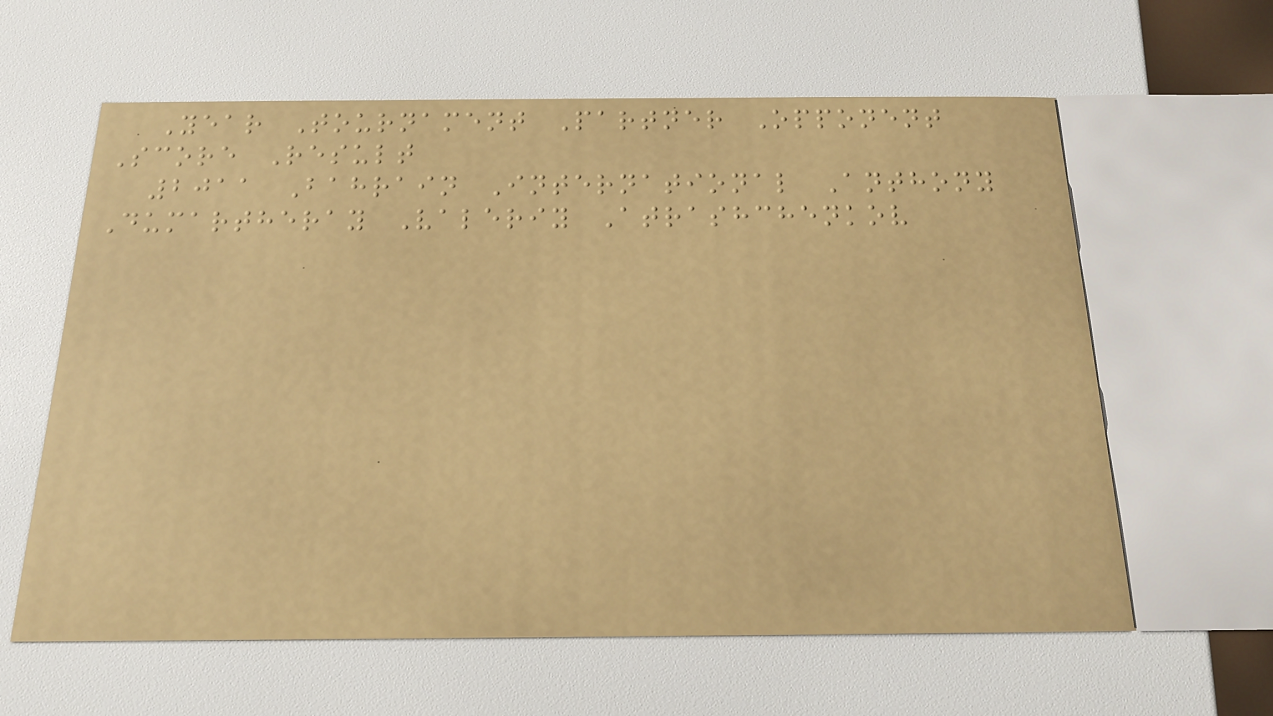Year Tournament Partner Opponent
Score Result
2011 Bahrain International Anthony
Dumartheray Valeriy Atrashchenkov
